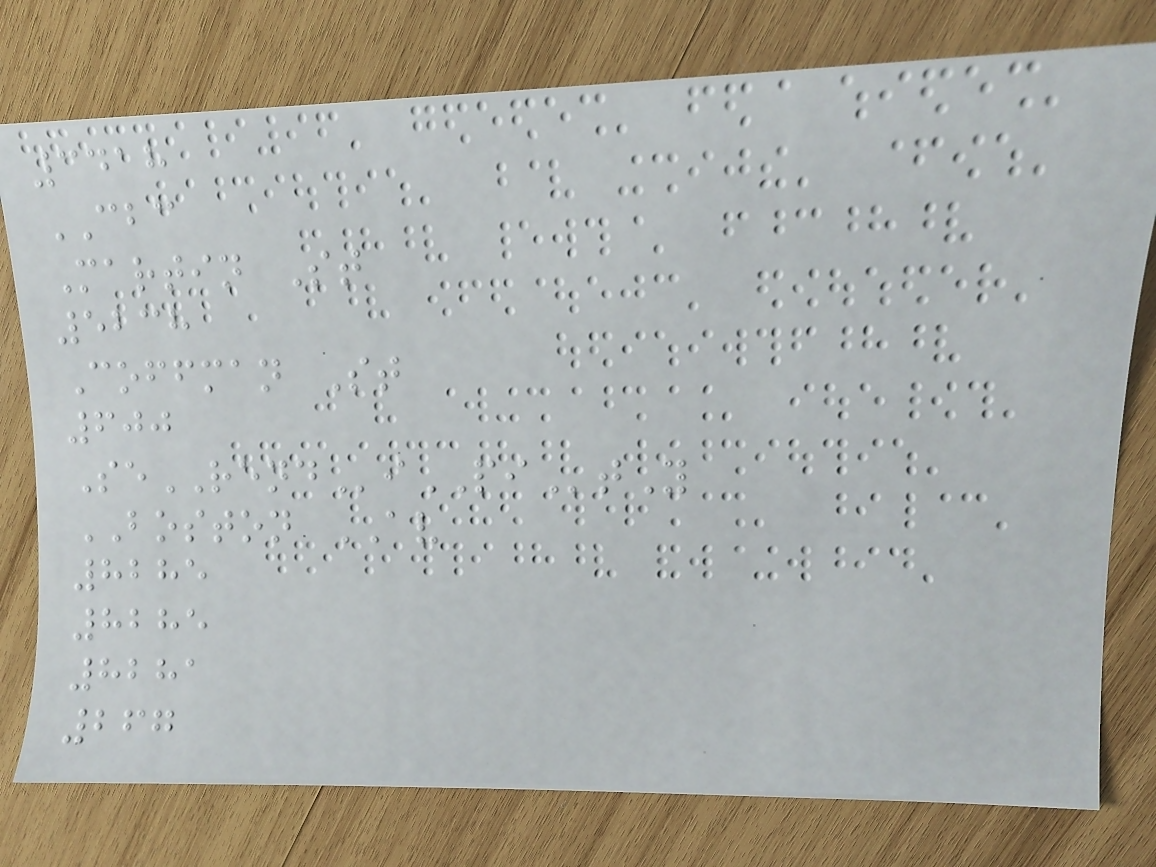3418
CBC
Martin St
5238
Coffman St
600
SeRENDiPItY
BOSTON AV
8285
8285
8281
267
